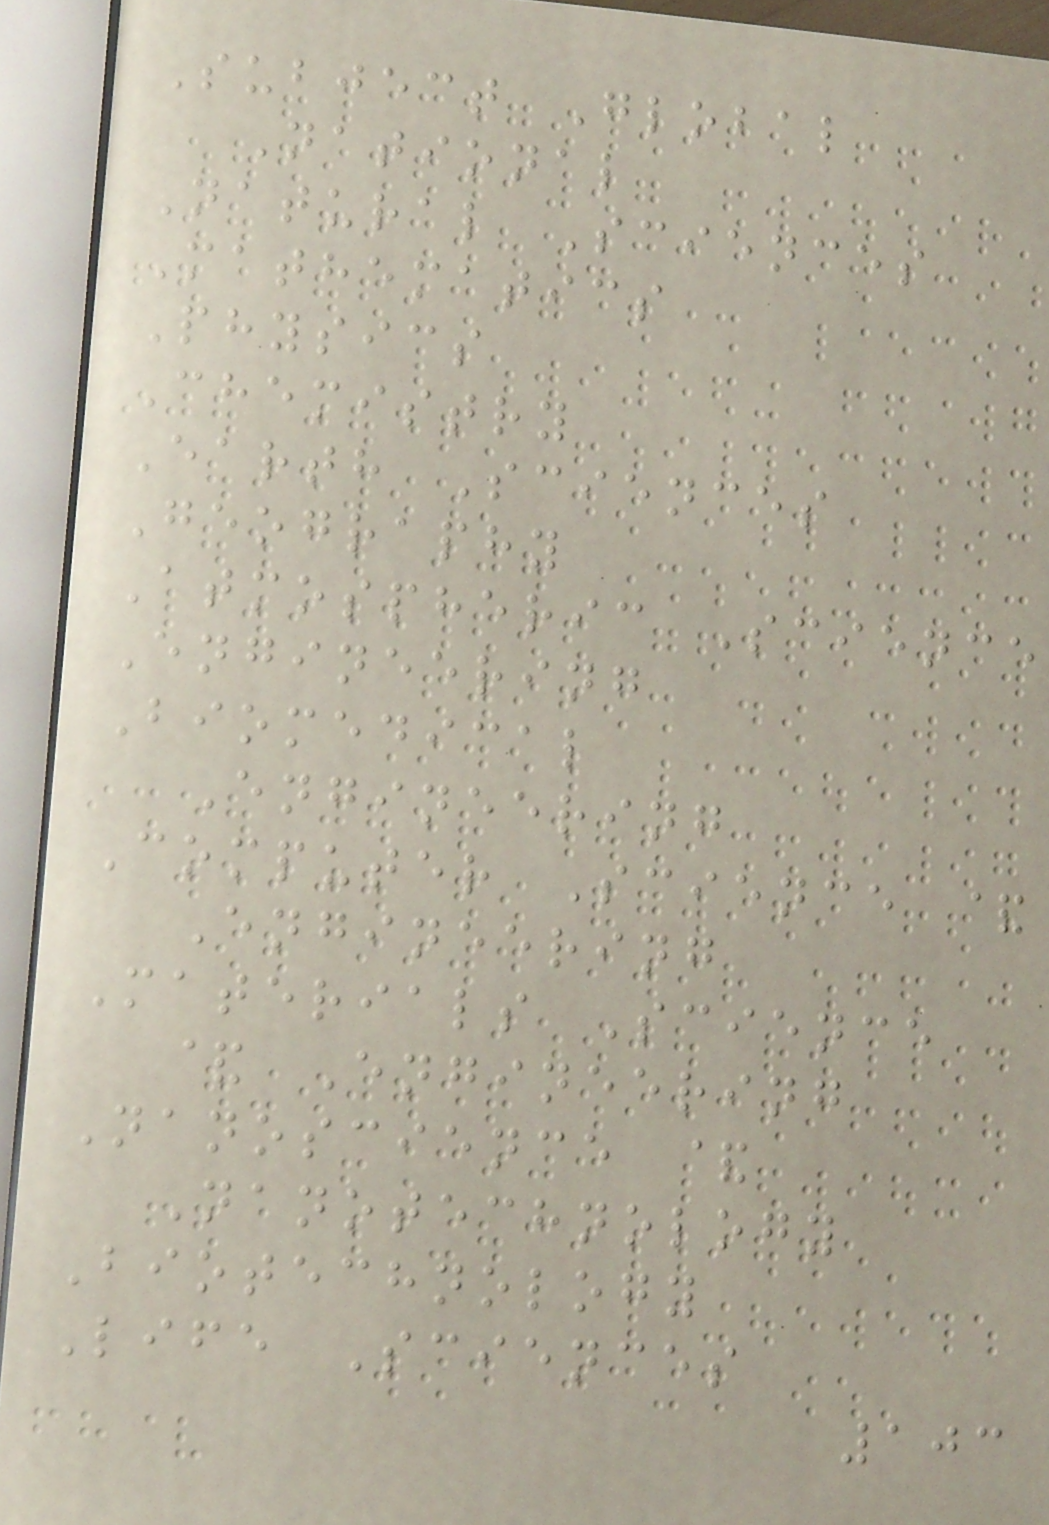Subject Global
National
Natural Sciences
Mathematics
Physics
Chemistry
Earth Sciences
Geography
Atmospheric Science
Engineering
Biomedical
Engineering
Computer Science &
Engineering
Materials Science
& Engineering
Nanoscience &
Nanotechnology
Biotechnology
Life Sciences
103
